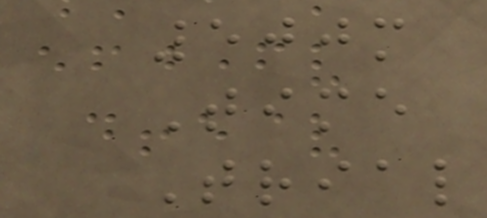500m
Time
Trial
